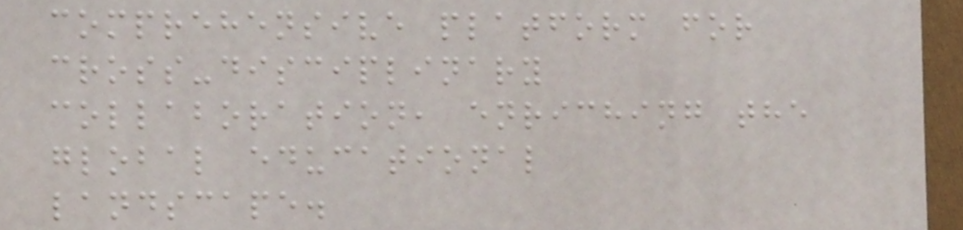comprehensive platform for
cross-disciplinary
collaboration, enriching the
global educational
landscape.
